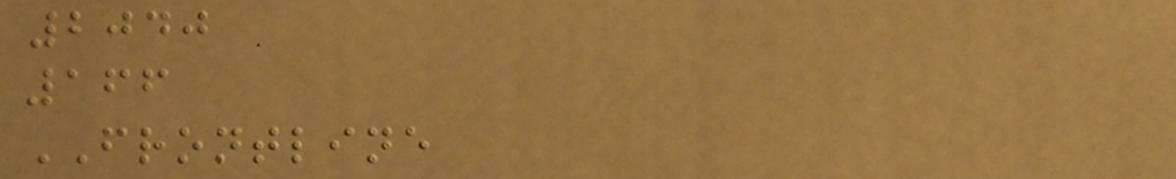2040
166
FRONTLINE
